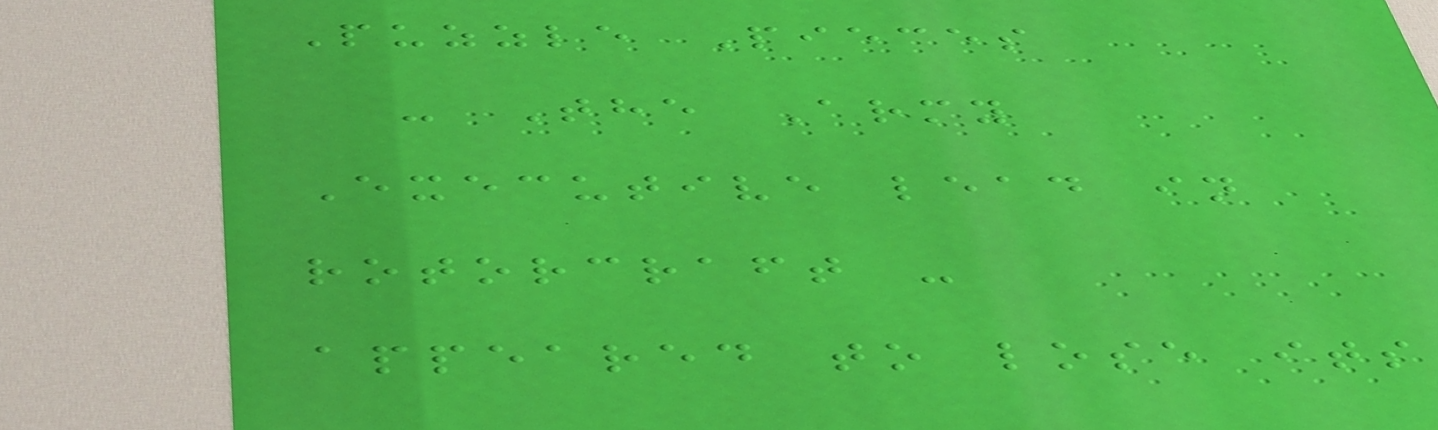Puzzle Pieces
- The Army
Executive lead in
rotorcraft -
appeared to lose its
